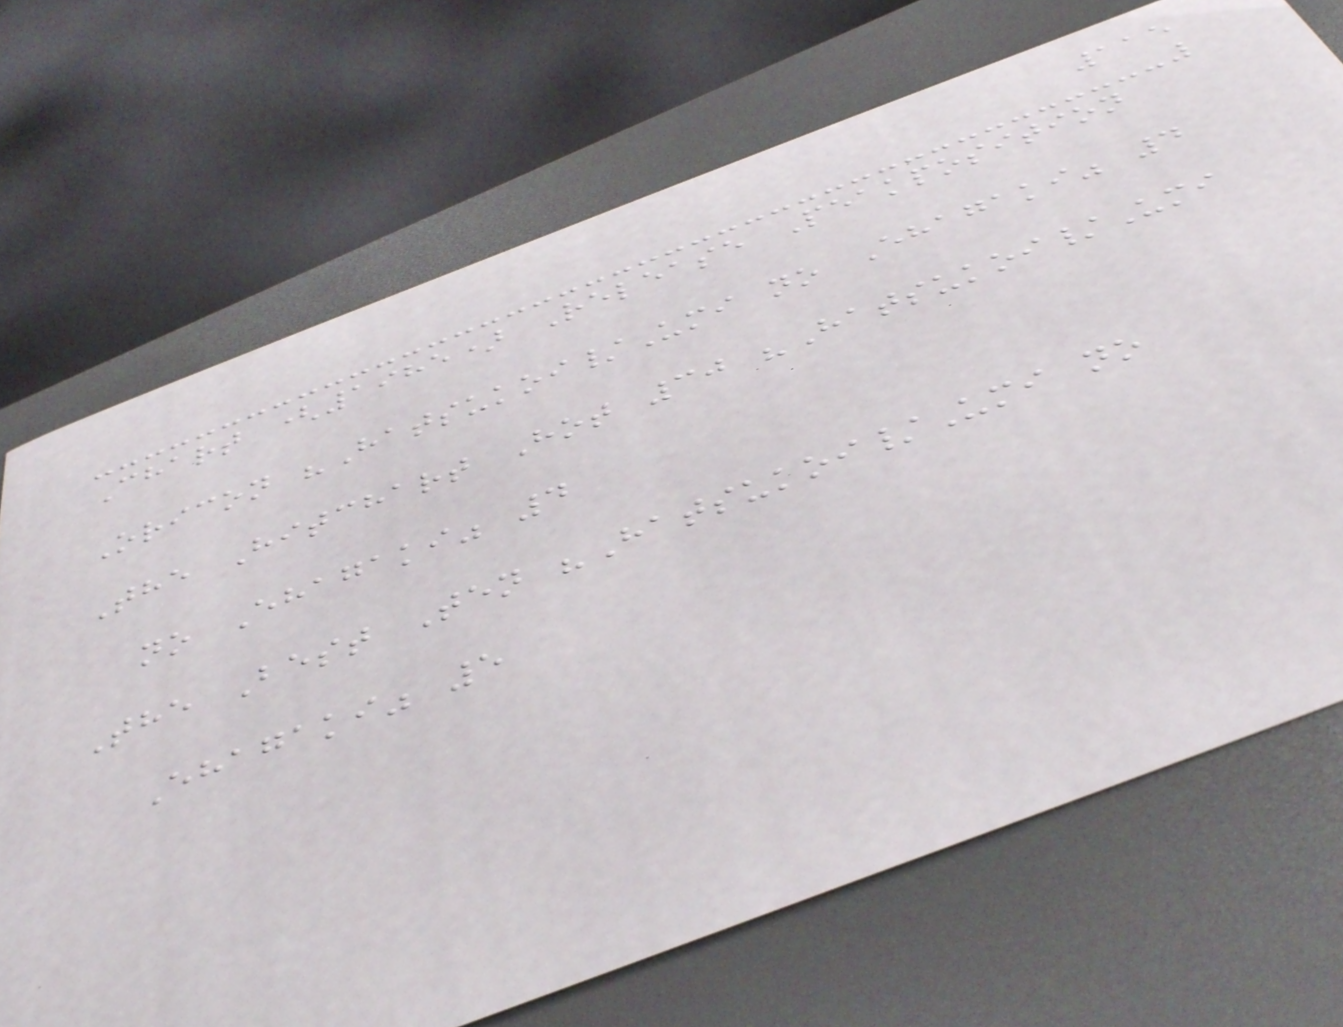115
Chart (1985) Release Peakposition
Oricon "Hatsukoi/Umi no Ehagaki" 4
The Hitchart Hot 30 "Hatsukoi/Umi
no Ehagaki" 4
The Best Ten "Hatsukoi/Umi no
Ehagaki" 5
